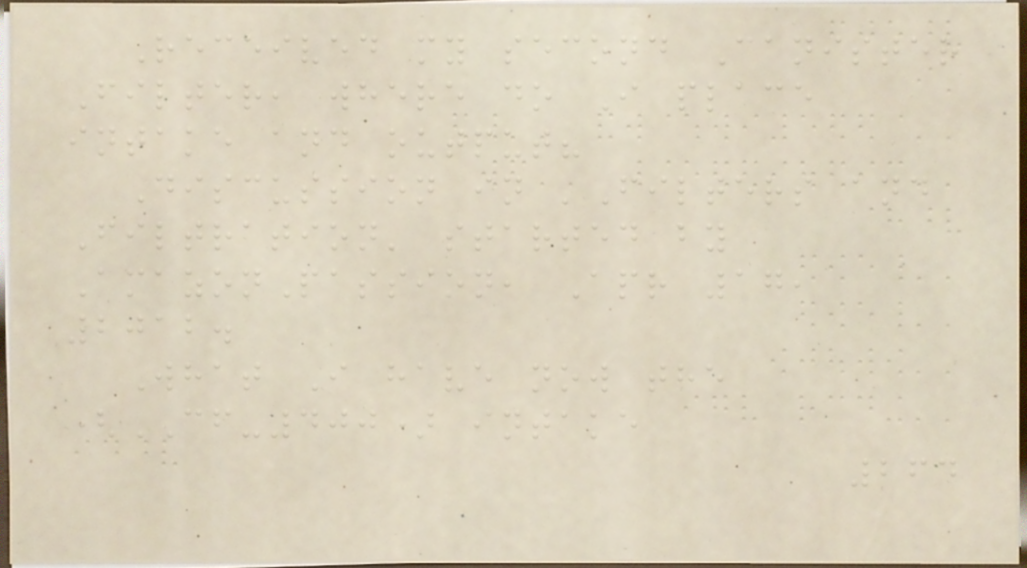Received my second Canister
Filter, where do I place
intake and output?
Discussion in 'Filters and
Filtration' started by
AmazonPassion, Apr 17,
2012.
What I have now the
(CF-400) intake
264
